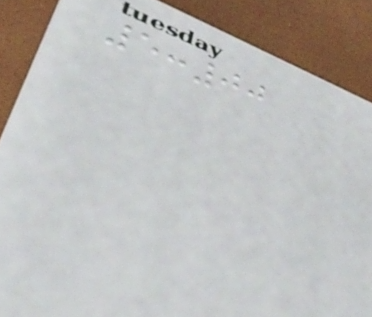5:00
